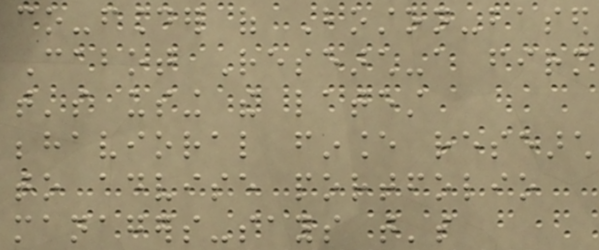co-founder of Boston-based
Cabot Research-a firm
that's using the latest
behavioral finance research
to advise portfolio
managers-says that's
